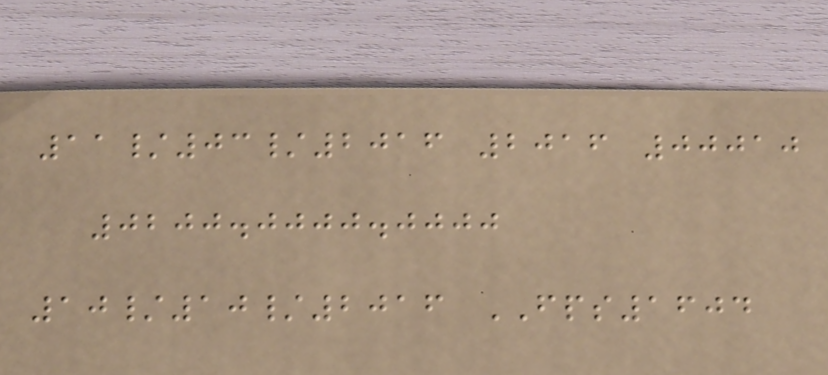11/03/2016 2016 00010
0200.0000.0000
10/10/2016 FPS1604
